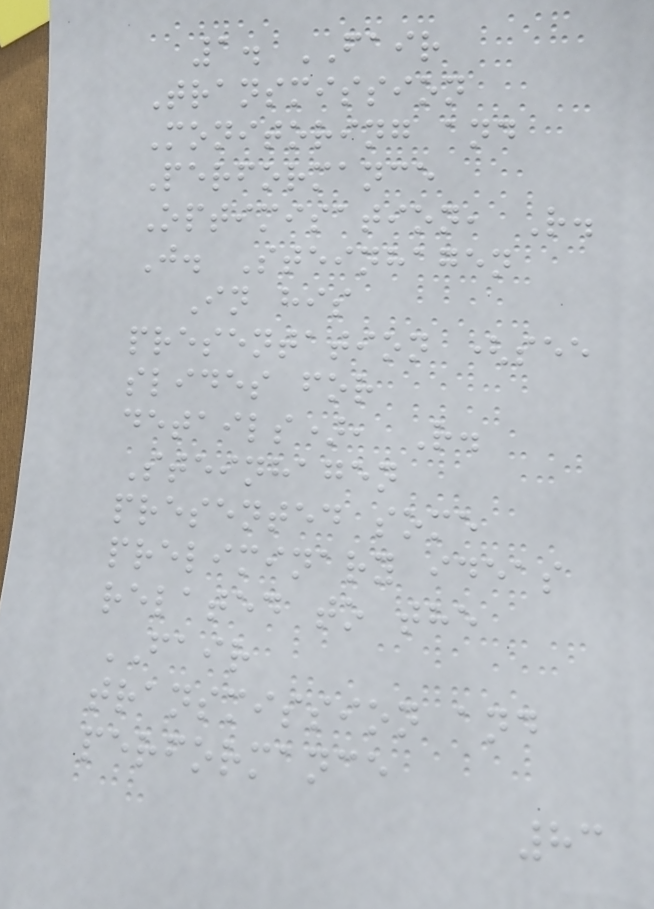1. FAIR
Transmission
Monitoring and
Performance
Optimisation, R.
J. Steinhagen
In his
presentation (see
slides for
details), R.
Steinhagen
presented some
preliminary ideas
related to the
FAIR
transmission and
performance
83
